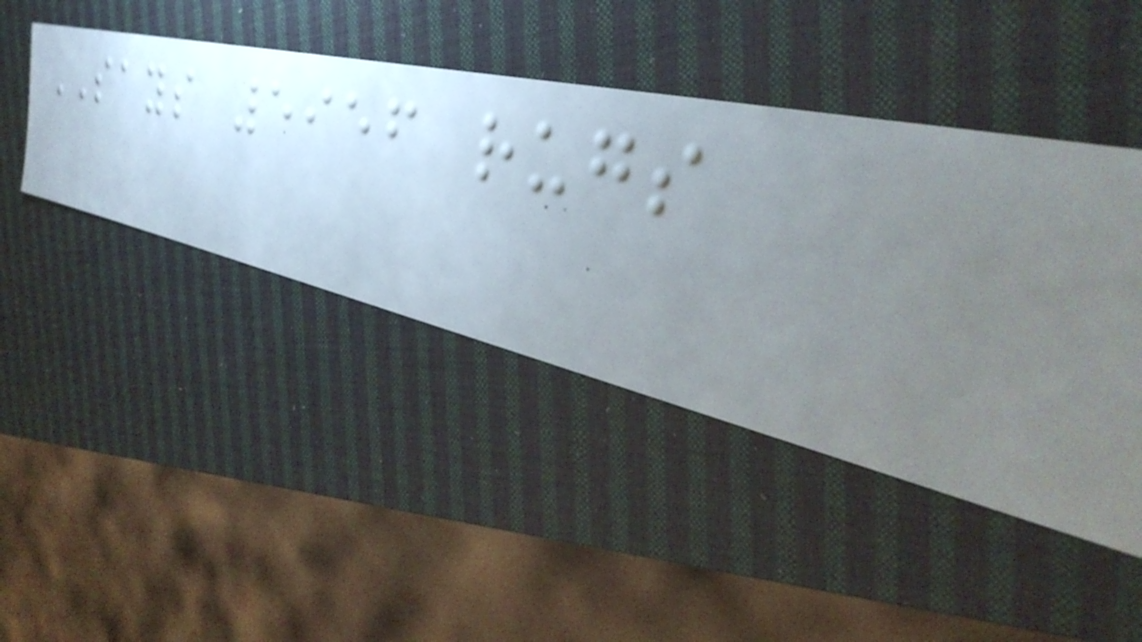SAYS 5956 rugs
